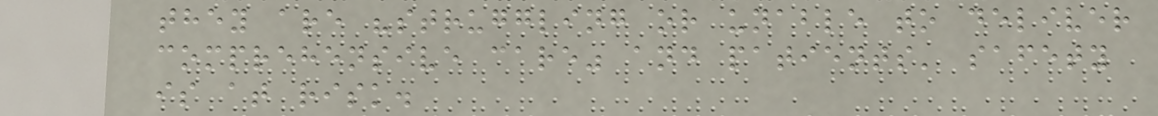they are "struggling or unable to deliver
comprehensive care" and patients' safety
is at risk.
